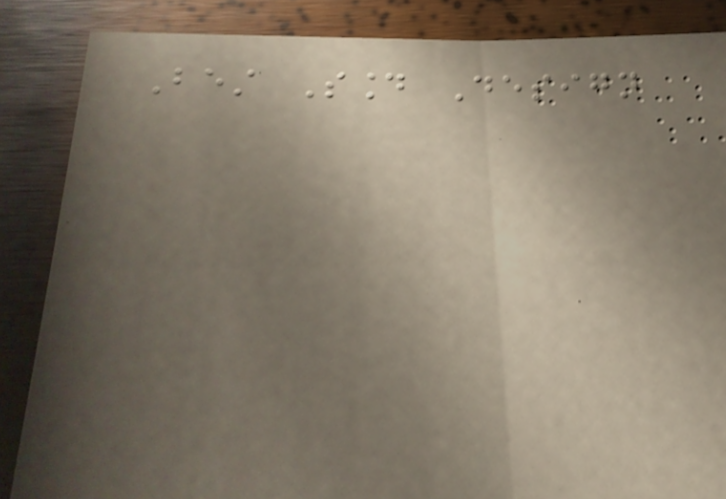Best Sound Design
